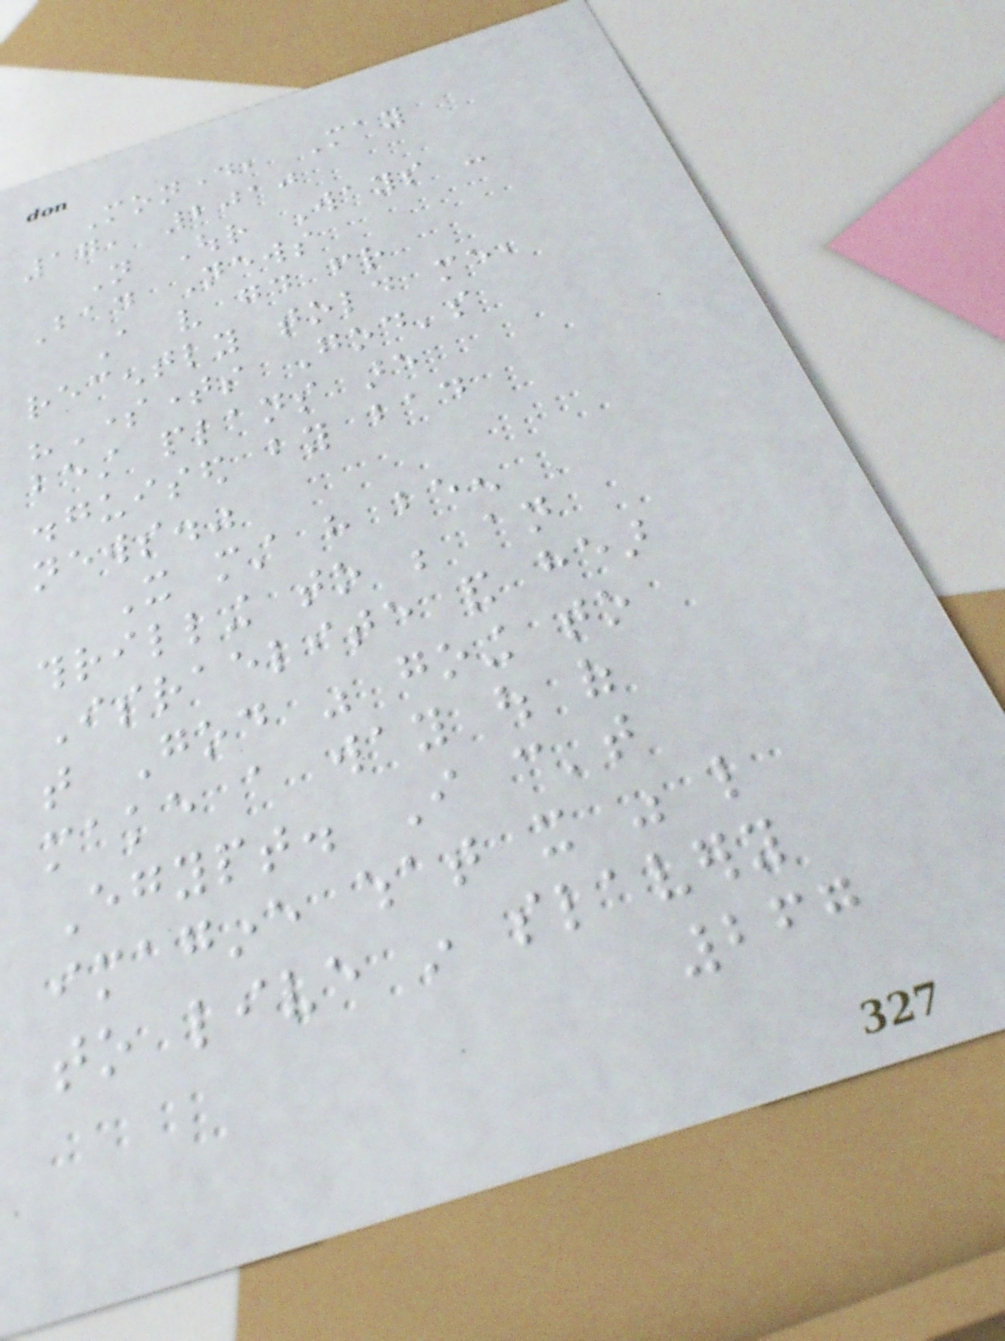Monday, May
17, 2010
Not Our Ways -
Bad News
A very good friend
recently told me,
"Sometimes God's
best plans are
disguised by bad
news."
It must have been
thrilling to be an
Israelite and hear
that God was going to
make a way out of
Egypt. I can't
imagine what it was like
to live in slavery
267
